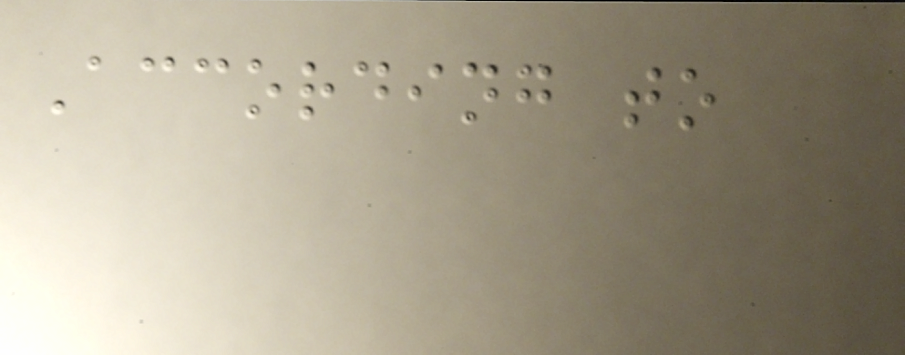According to
